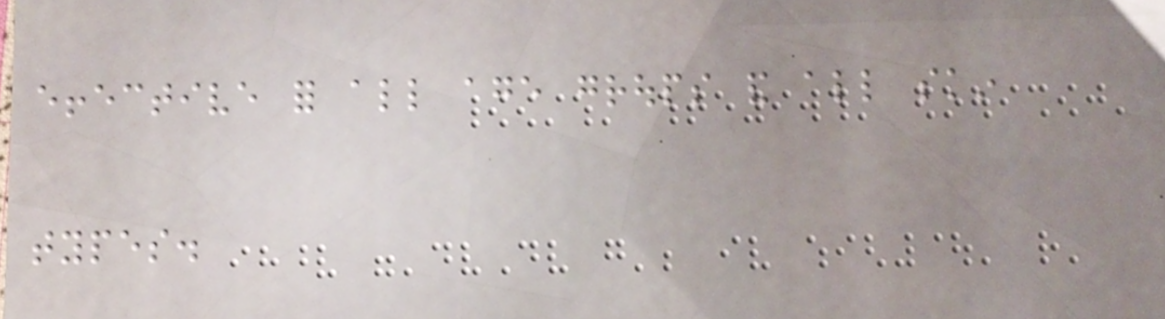effective for all age groups and all skin
types.
